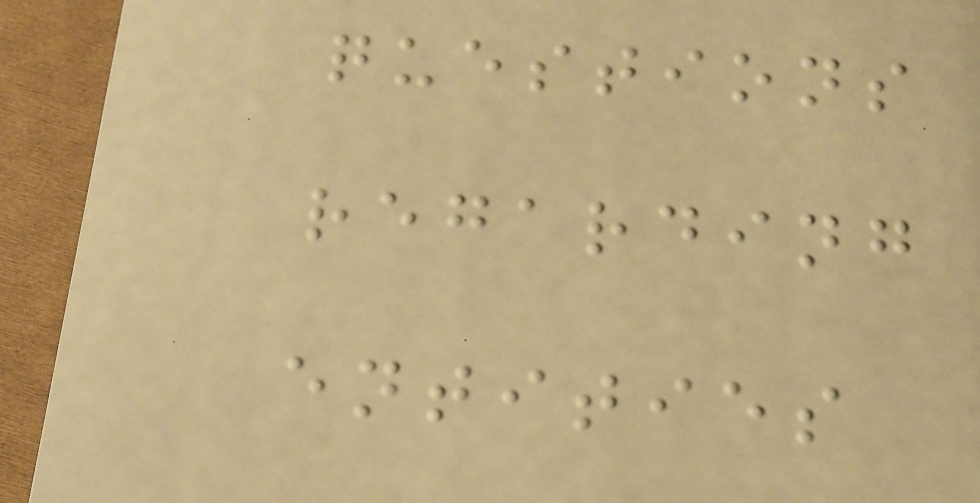questions
regarding
entities
